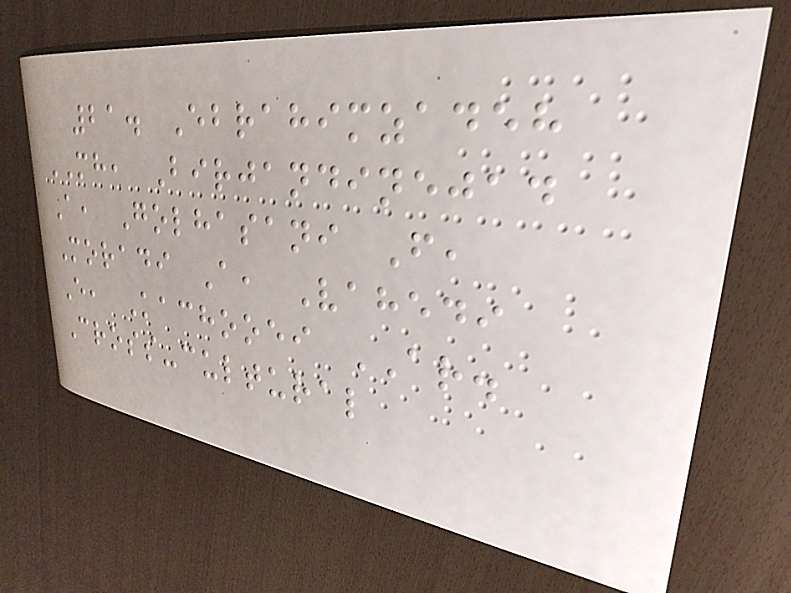21. Ebrahimzadeh
MH, Birjandinejad
A, Golhasani F,
Moradi A, Vahedi
E, Kachooei AR.
Cross-cultural
